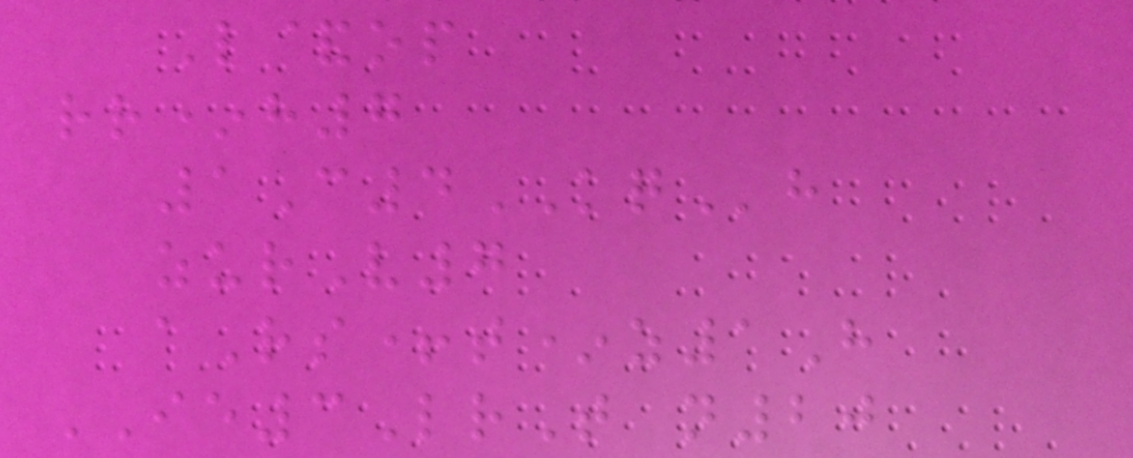L&op
rr*h7
1C4KQh
zurV7
aRs+t*z1H
IE3LrT n20
